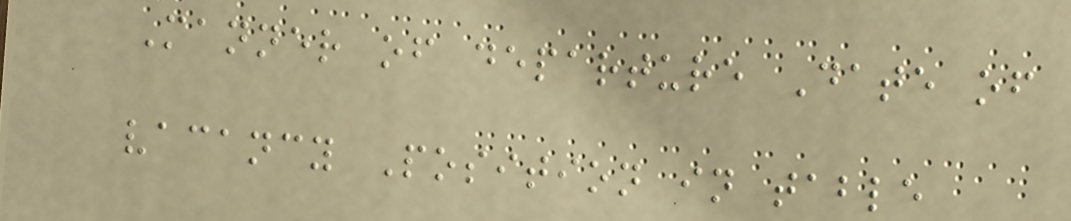Manner of departure Date of
vacancy Position in table
